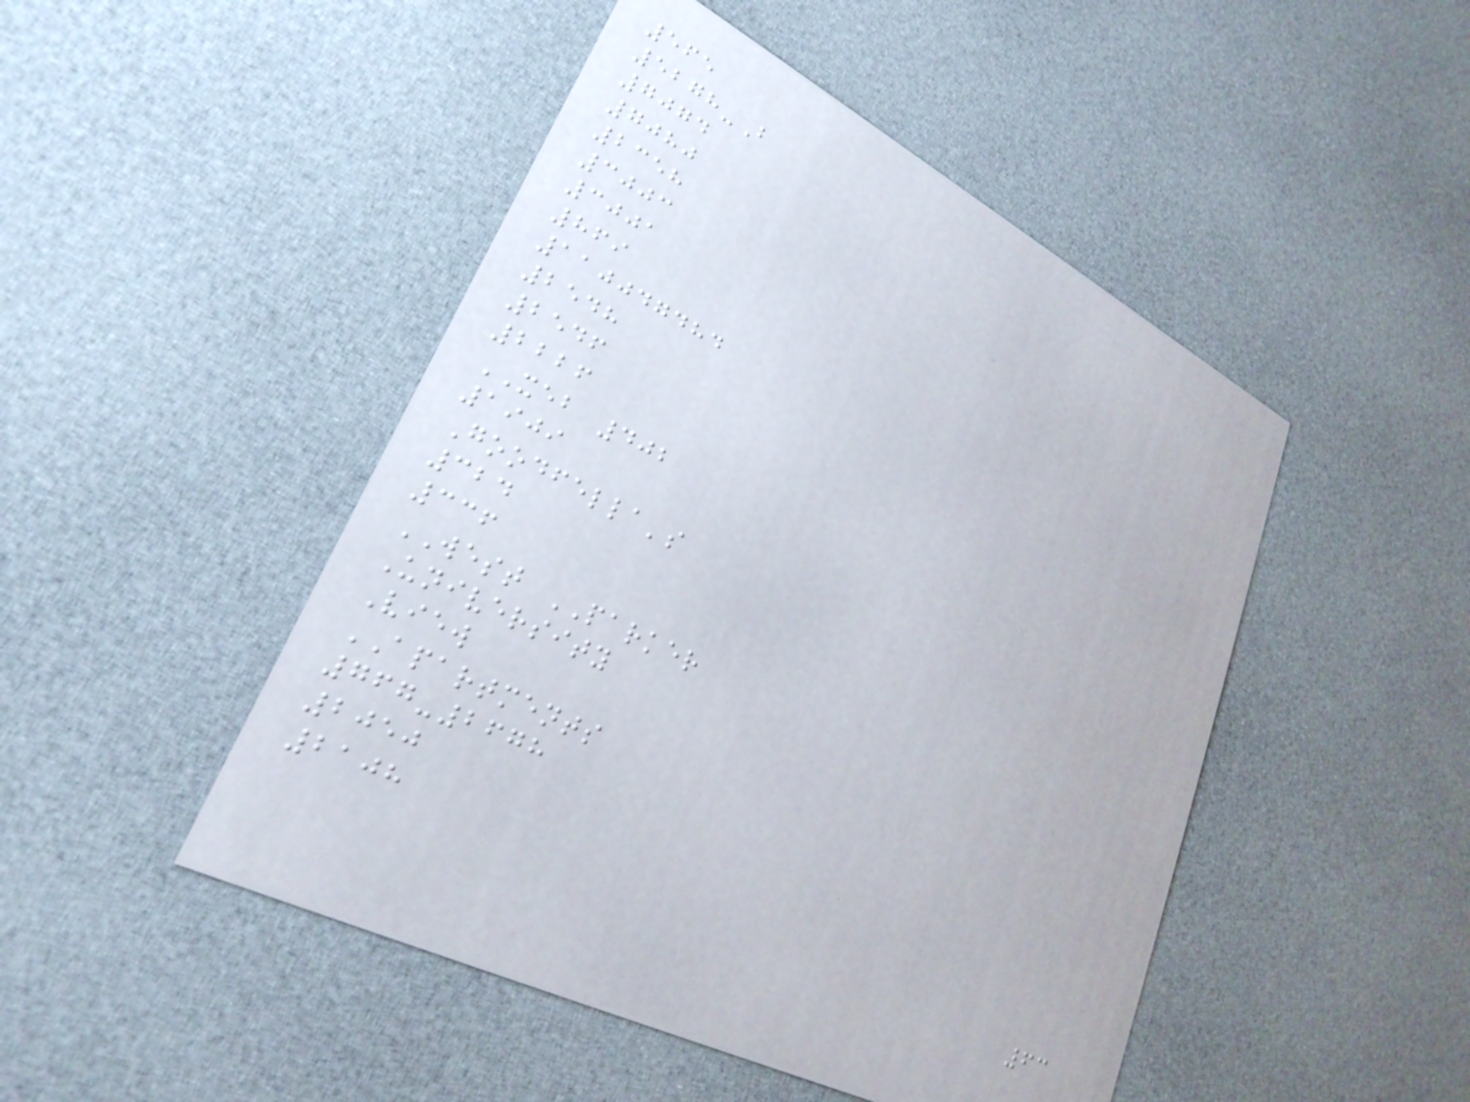565
5278-B
7074
7080
2358
3003
3001
869
110047484
2548
2546
2226
XEB 402
1909
Goodfella's
324
336
WEST PARKER
University
View
APARTMENTS
767-2678
2050
2108
63
